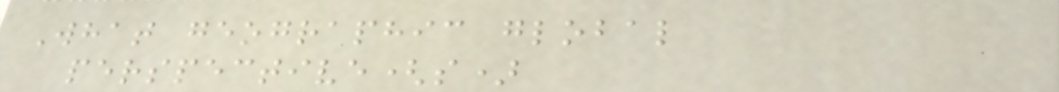What geographic global
perspective(s)
